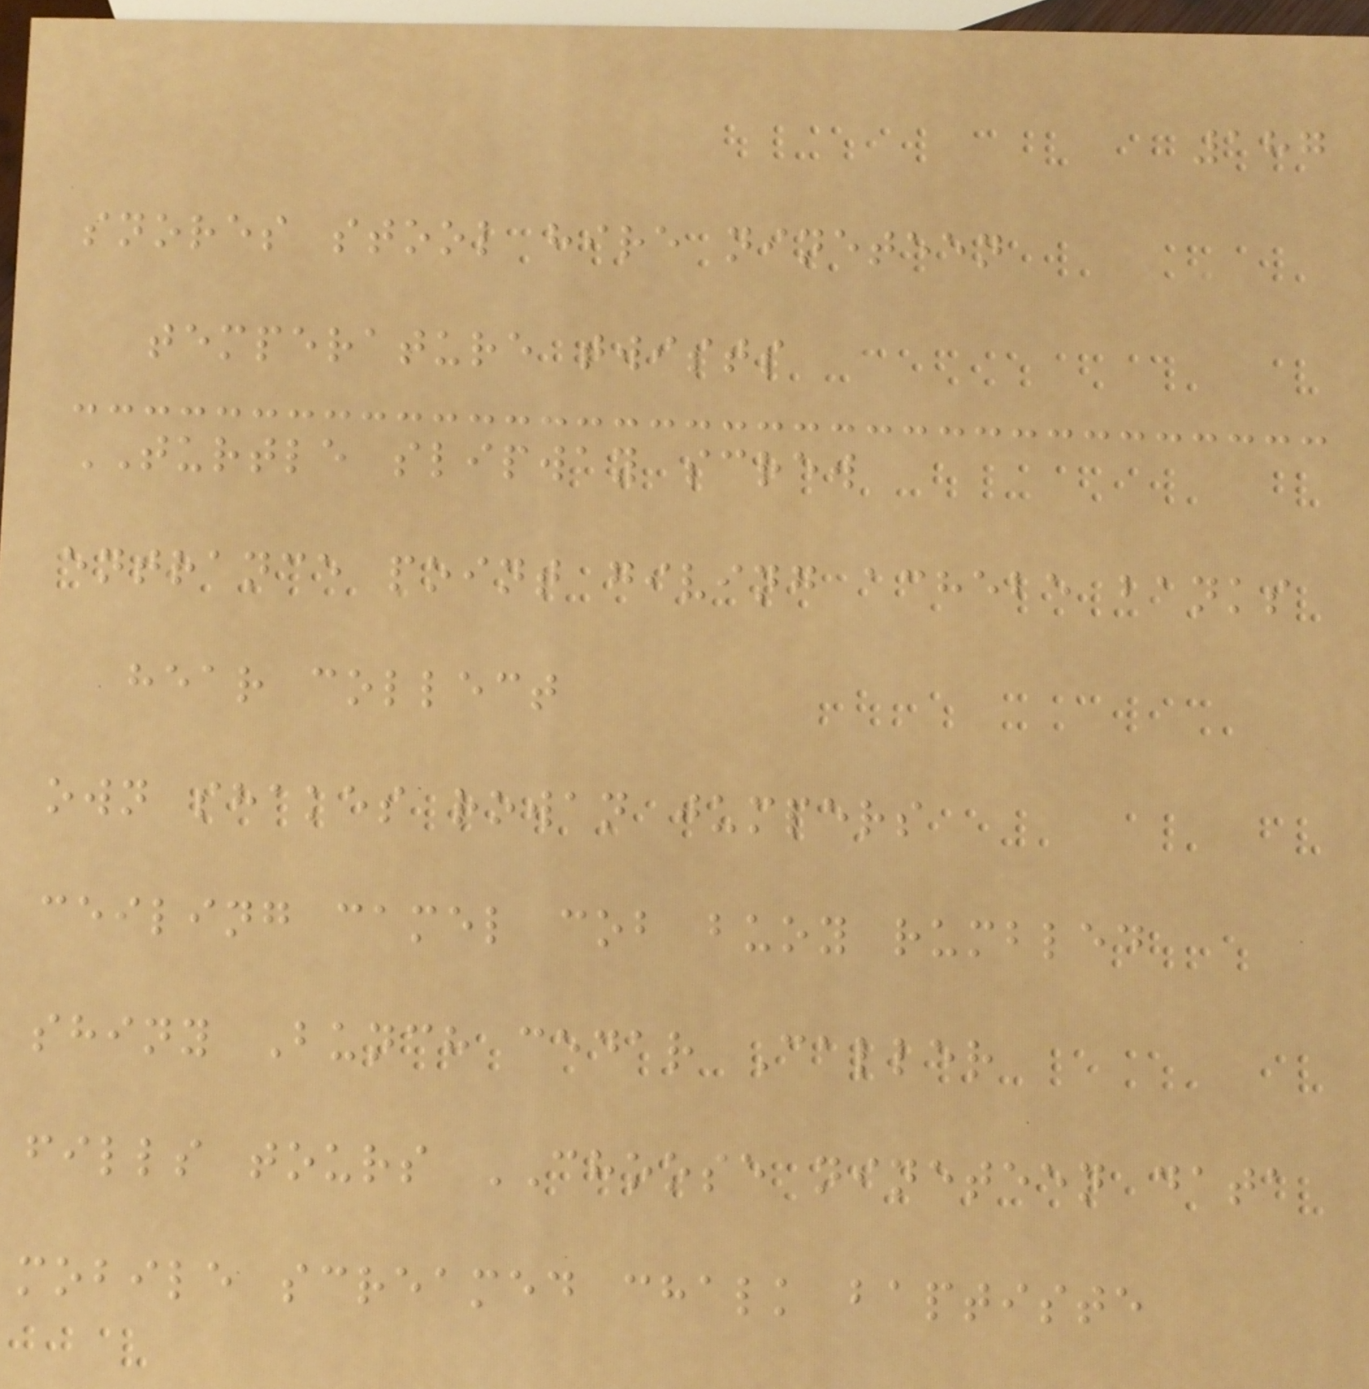187
snores stool hire nineteen
temperature twists
TURTLE slipway screw
entrance point giving achebe banks
hear collect
own shakes rowan jumpers
ceiling camel cob buoy rumbled
shiny Bunch cedar Caller
fills tours CHOOSE nineteen data
mobile screamed chalk baptiste
